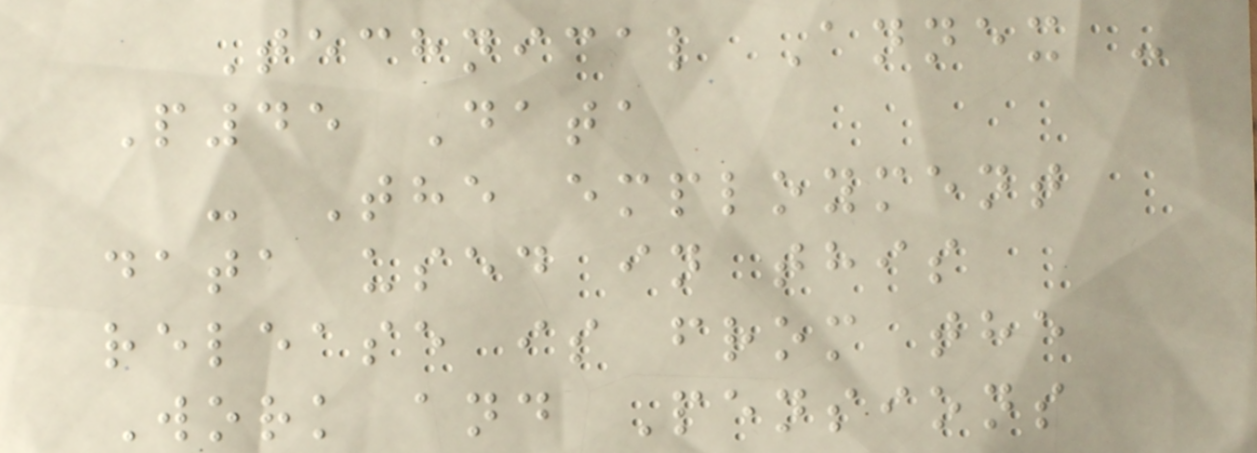Technical Annex -
P45 Data
- The employment
data used in this
release is from the
Work and Pensions
